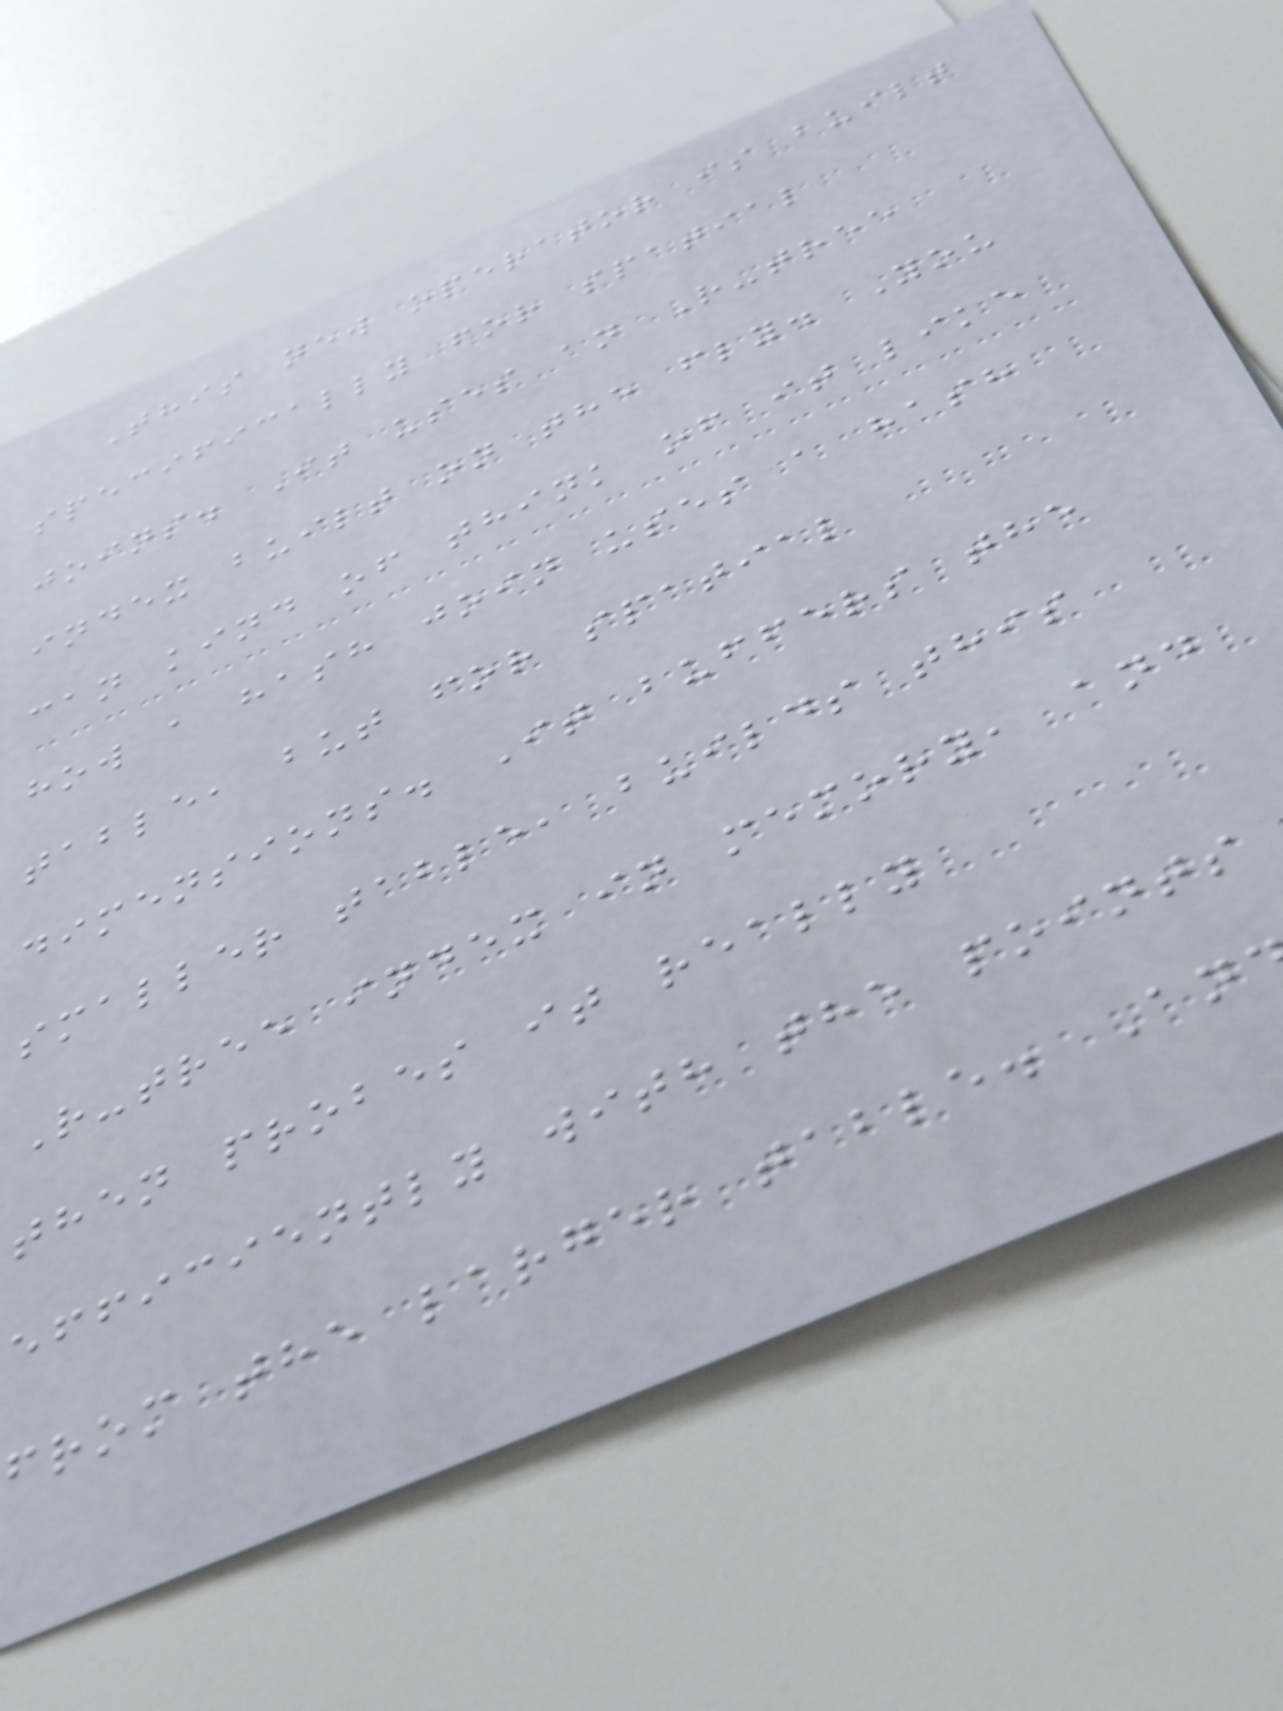This new operator is built
specifically for spatial
joins. It uses an R-tree
index built on the fly. You
can kind of think of it like
how a hash join uses a hash
table, but for spatial
dimensions. It buffers the
smaller table, builds this
R-tree index in memory, and
then probes it really
efficiently with the points
from the larger table. An
